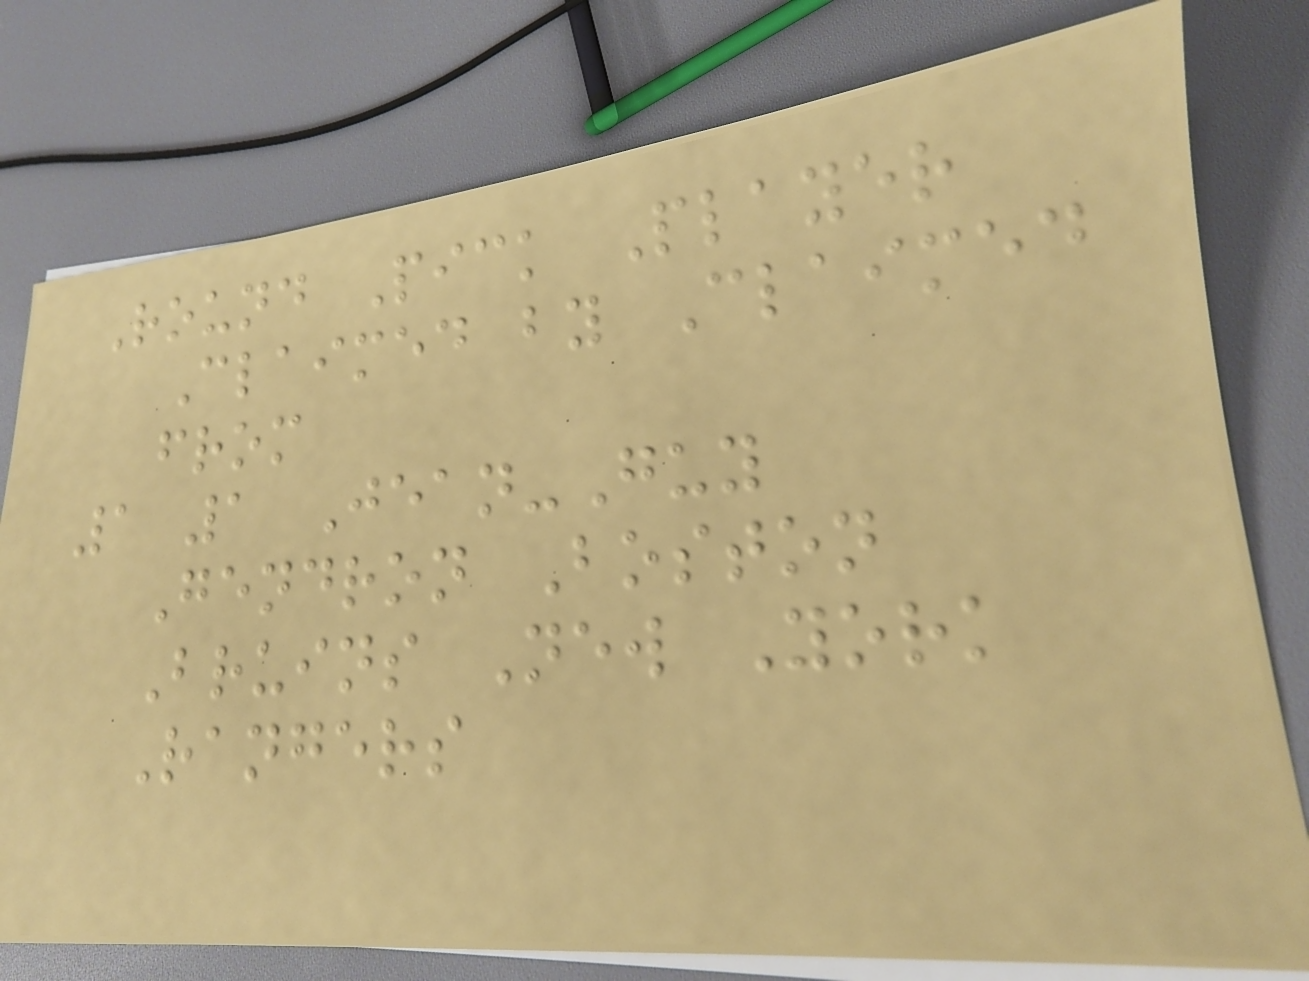Round Pick Player
Claimed by Claimed
from
1 1 Jean-Guy
Gendron Boston
Bruins New York
Rangers
